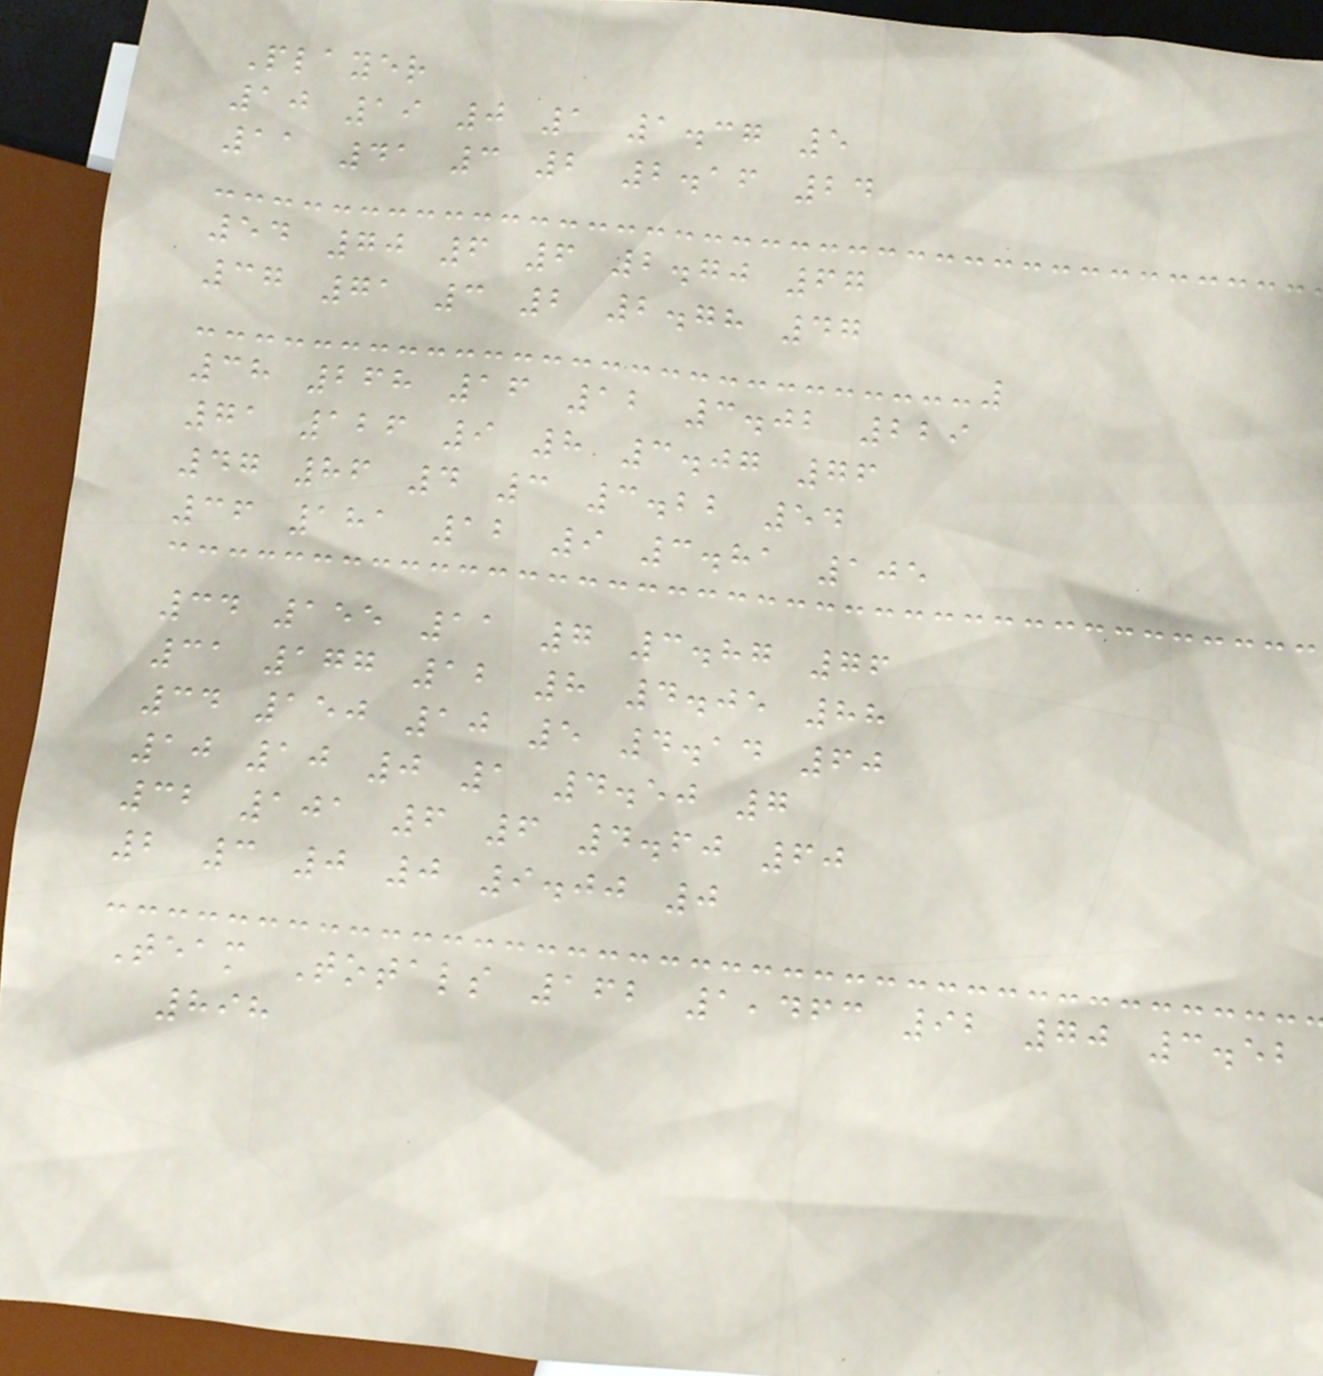Player
10 19 0 1 1.37 5
11 41 3 2 2.16 24
54 70 6 6 2.70 67
37 71 3 2 2.78 47
38 268 16 12 3.02 229
71 126 9 8 3.07 76
47 86 4 3 3.22 54
36 181 12 9 3.81 105
34 155 11 7 3.87 76
31 177 12 8 4.05 88
34 150 10 5 4.14 60
10 10 0 1 4.50 7
32 101 6 6 4.60 60
2 3 0 0 9.00 0
Team Totals 162 1,463 92 70 3.52
898
